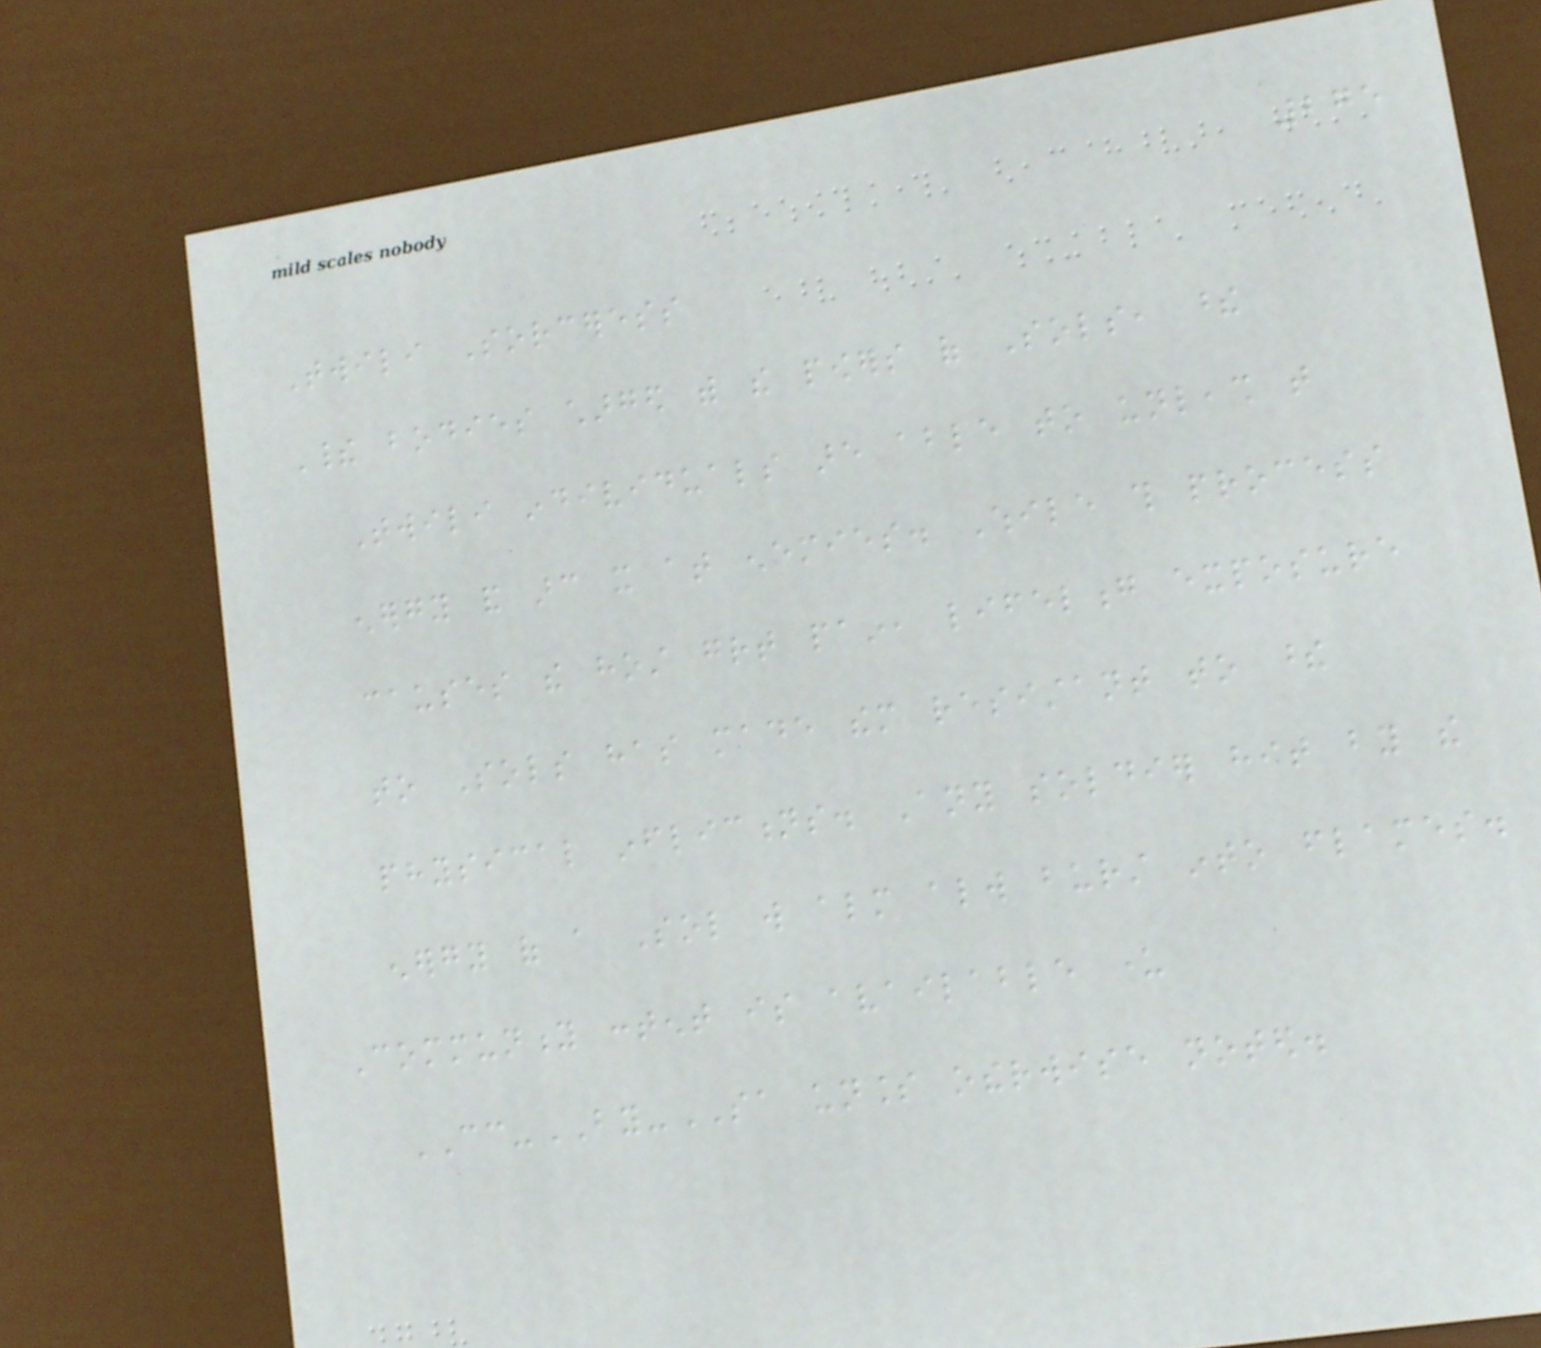275
Twili Sorceress
Their bodies charged with the powers of Sols, these
Twili individuals are able to unleash that
energy and arc it at enemies. While this process
causes the host great pain, lifelong exposure
to Sols has made them resistant to these
physical inflictions. Any soldier hit by the
energy of a Sol will almost always burst into flames.
Community content is available under
CC-BY-SA unless otherwise noted.
